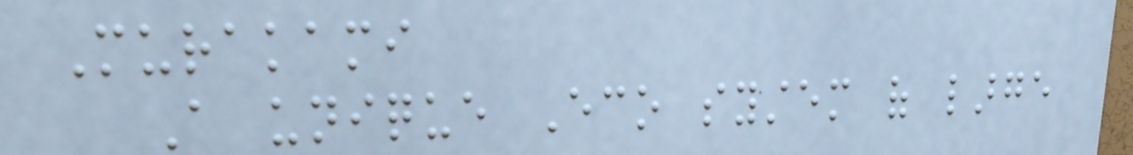Murakami
A unique Eco system of large
